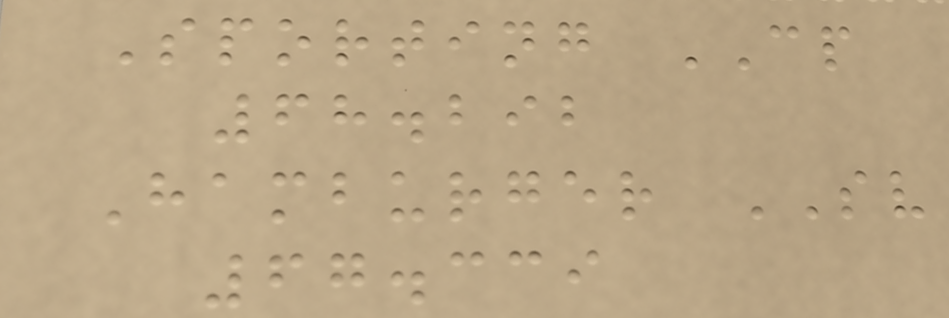Sporting CP
68.292
Hamburger SV
67.339
